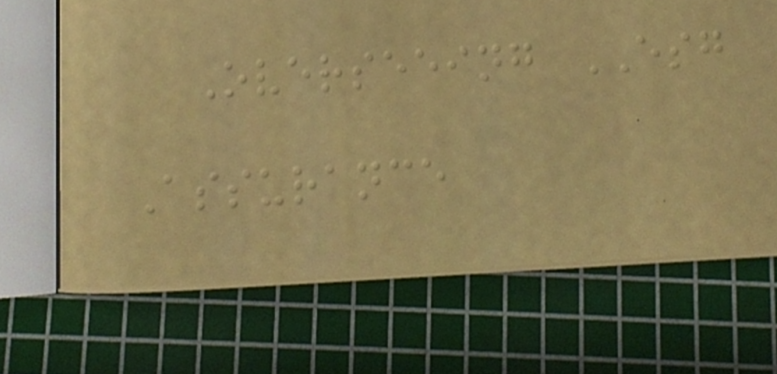Overseeing ESG
Assurance
